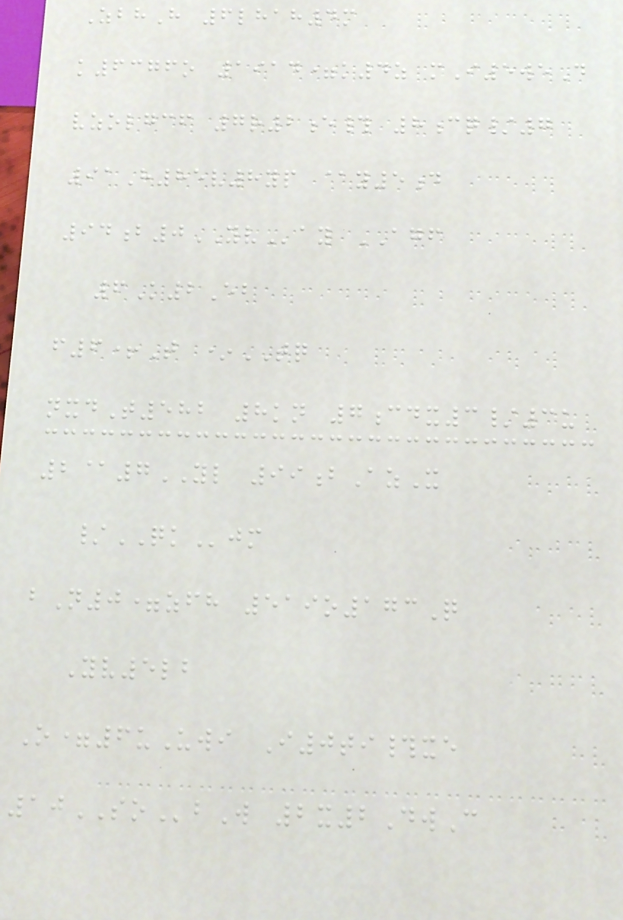ZbhH 6lhah4m
k6376o 1914=k4z mI5weD
vzolgcf 7r2e# 8cq/7
91H85v8yp @y5d
94b0YVay AGF
6K2Eb
f6+T *TQ
nxdT582 8kn 7cdx3/3u
2@7YL 99bAzX
/QKjm
bN0=zfh 519o173Q
Yv5lb
O=6uUwi I0ti#xe
10SObW 2x2DwC
